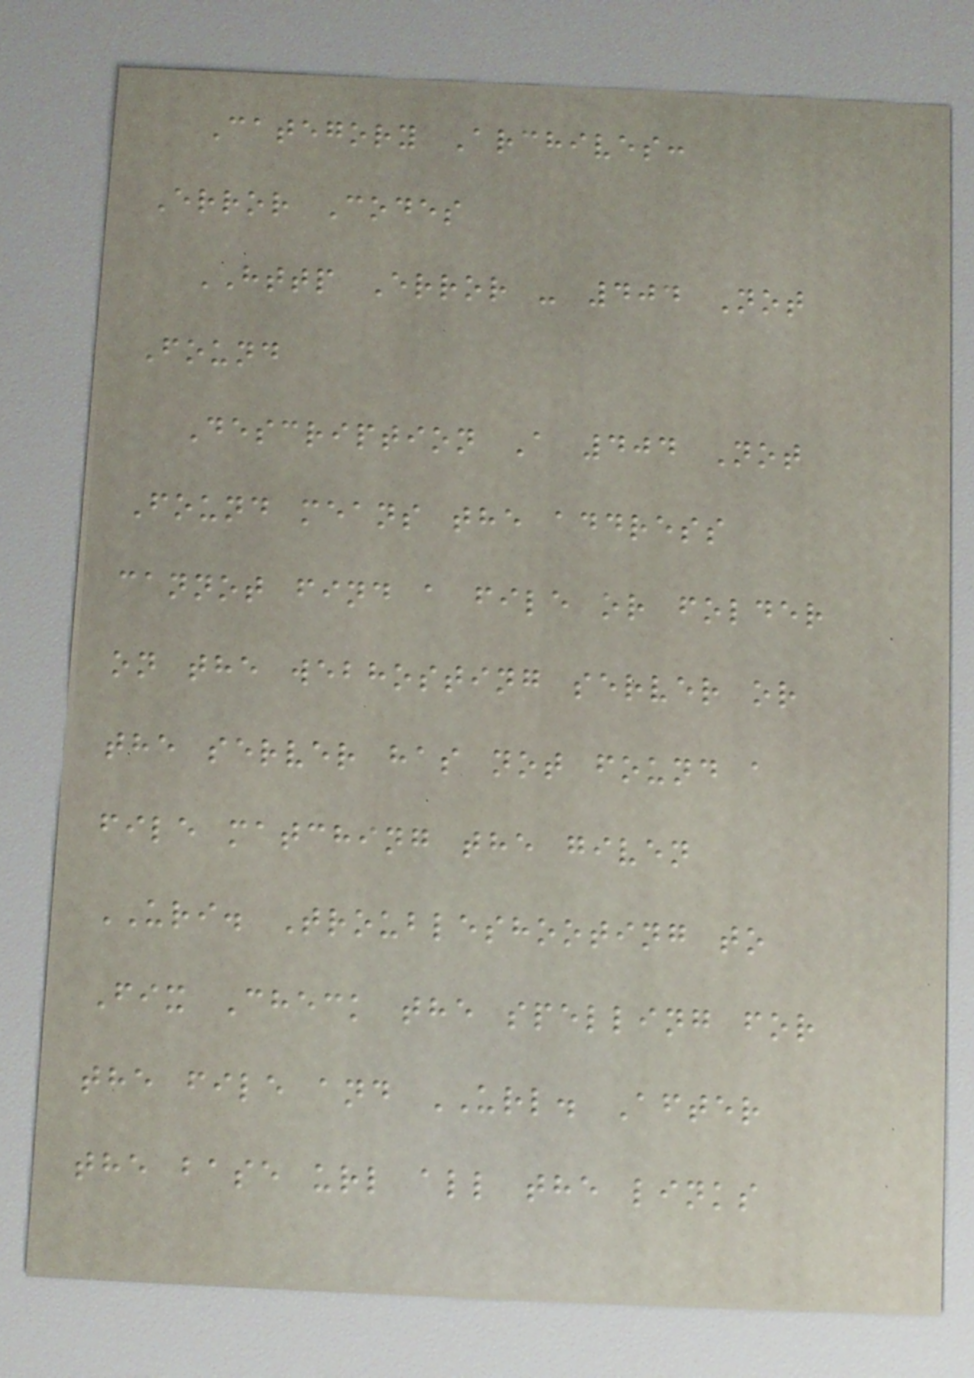Category Archives:
Error Codes
HTTP Error - 404 Not
Found
Description A 404 Not
Found means the address
cannot find a file or folder
on the webhosting server or
the server has not found a
file matching the given
URI. Troubleshooting to
Fix Check the spelling for
the file and URL. After
the base url all the links
